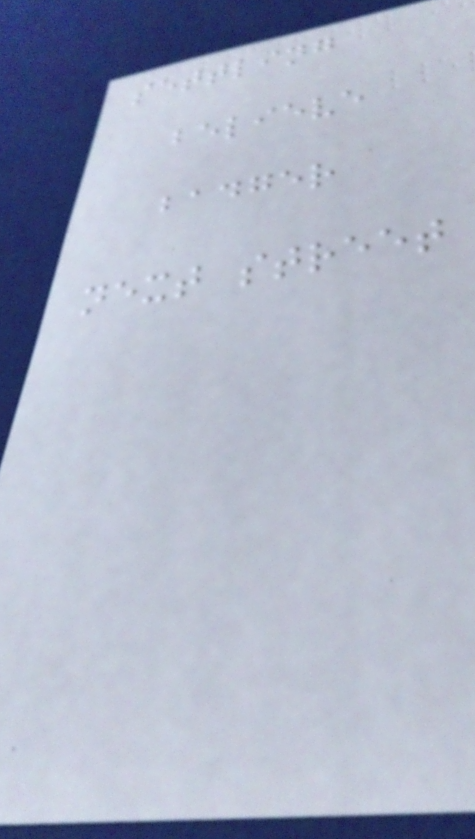settling
believe
badger
next street
